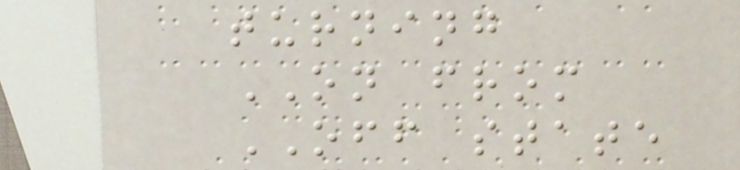turning
ON from
OFF state
